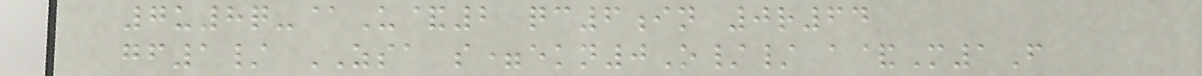7u8q-@U&2 qc6in 0r64
gf1/ ZSA s=ekn0O// a&M1F
